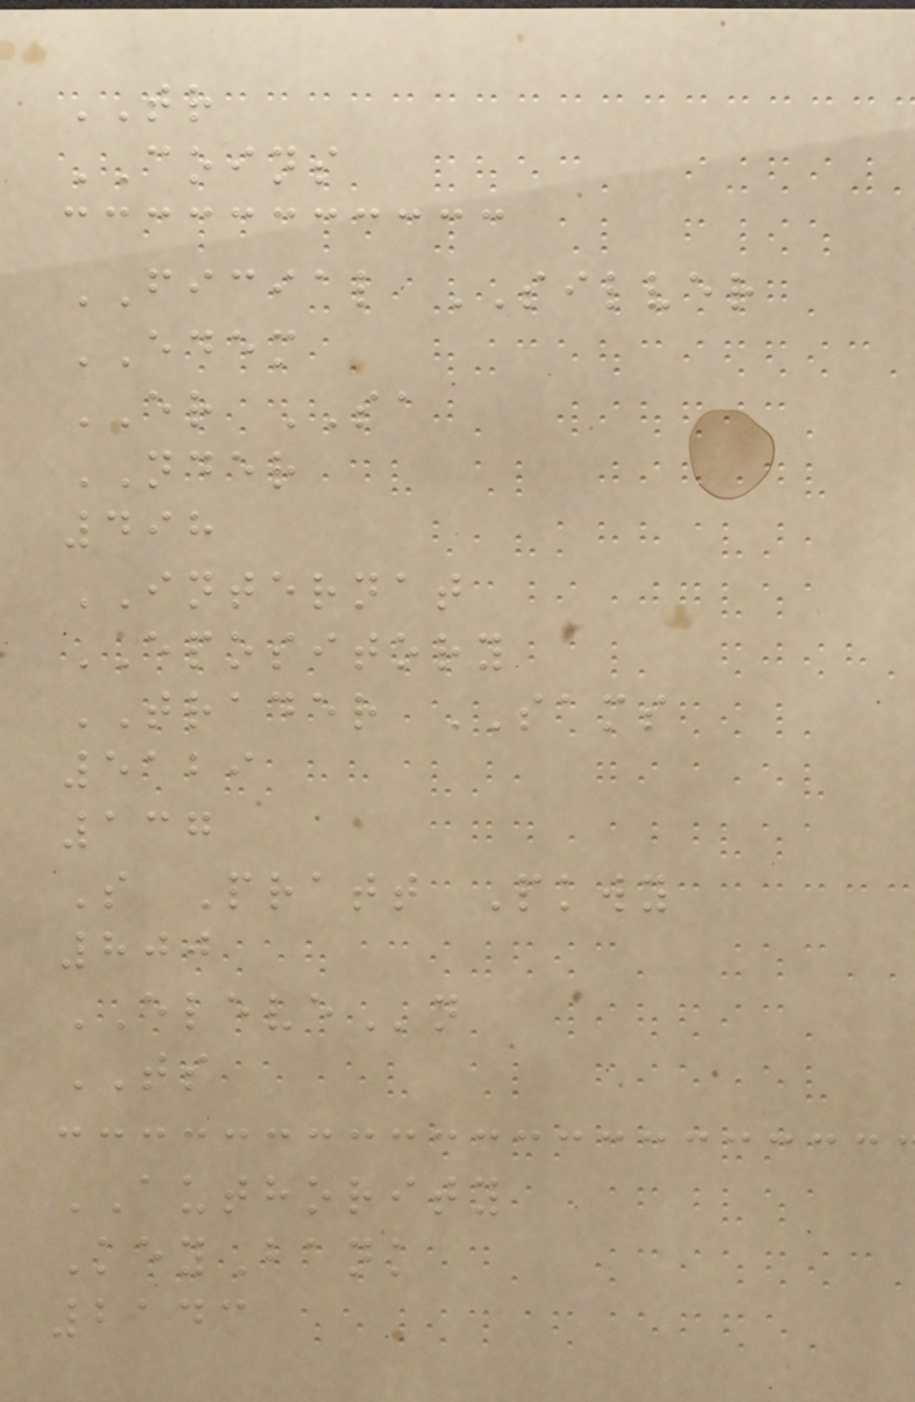TR
COINS
FICIAL SILVER
EDEM
ER SA
NDER
498
INTERNAT
EPOSITORY
TRADER SAMS
5129
137
S Pratt Pkwy
800
ELEVEn
TS
AUTHORITY
KeyBank
2143
